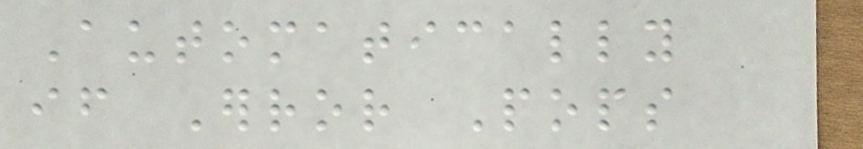Automatically
if Error Pops
